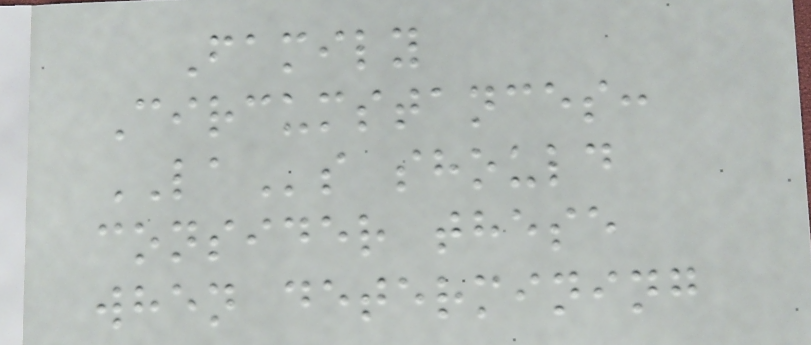Family
Circumstances:
LAs should
consider these
when determining
